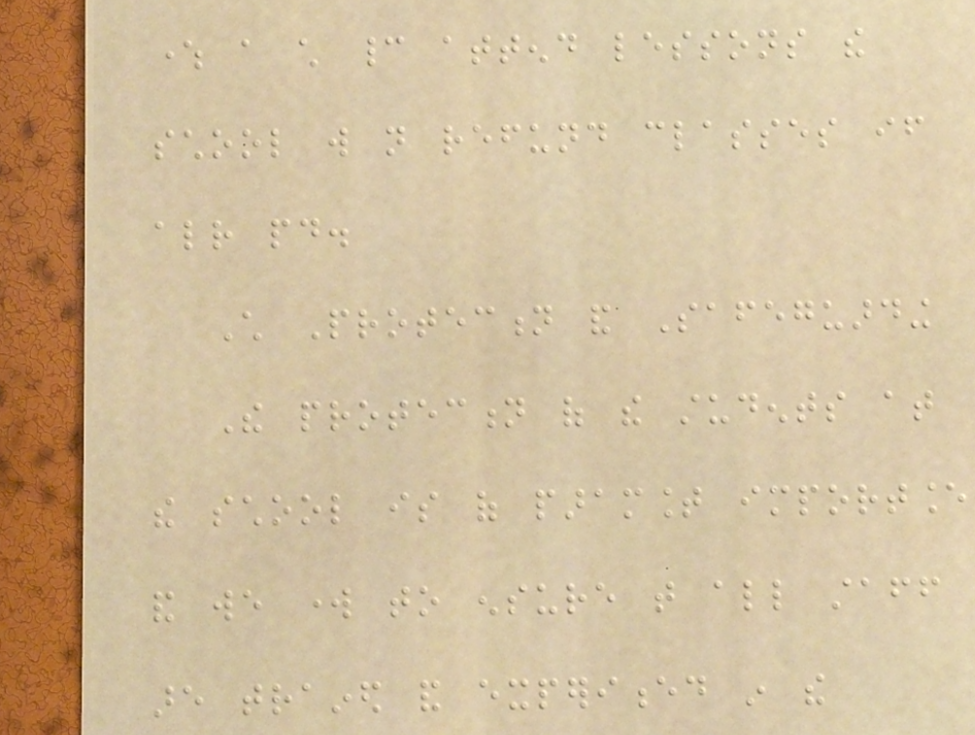where a child cannot attend lessons the
school will not refund classes if
already paid.
Child Protection and Safeguarding
The protection of the students at
the school is of paramount importance
and we work to ensure that all staff
are trained and experienced in the
